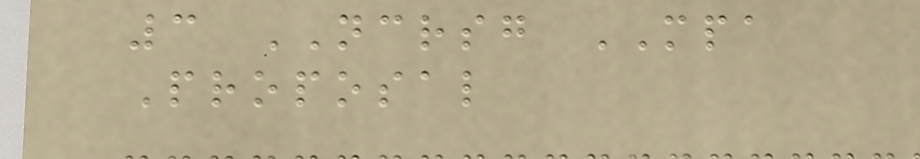3 NCRSG MPA
Proposal
